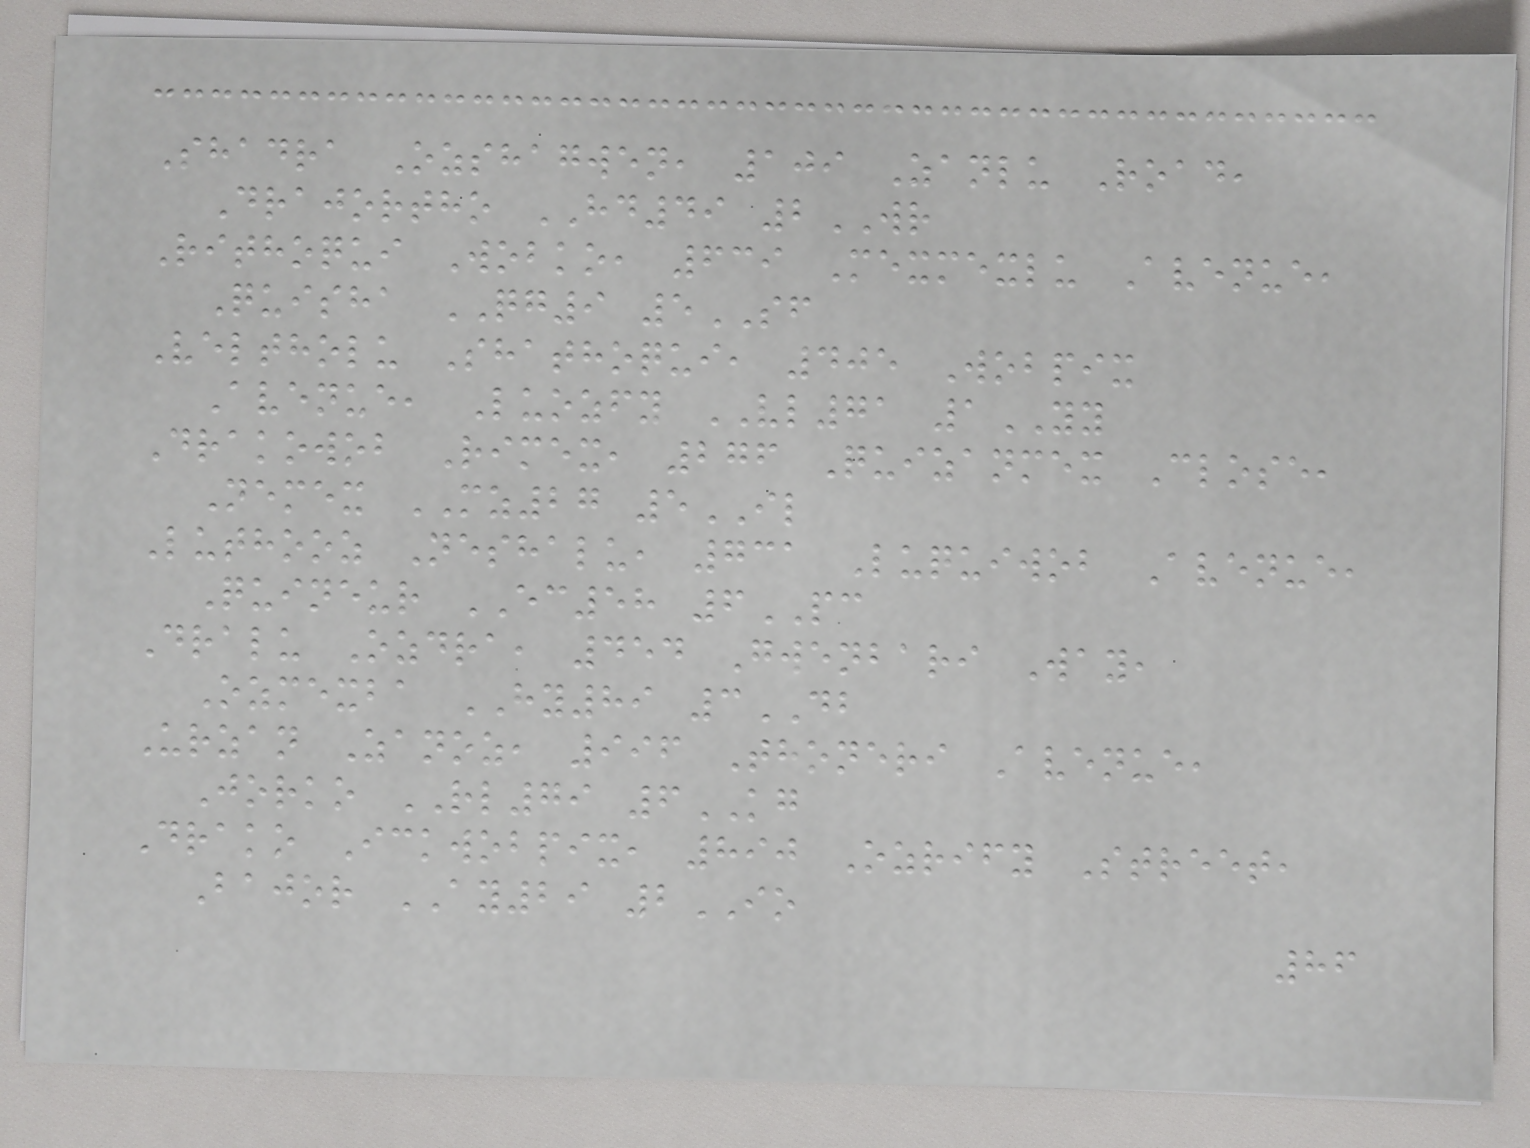Shadra Ozshagwen, 109 Zanlu Road,
Drajortho HD49 2WR
Rithoqui Wobko, 639 Mexmexlu Avenue,
Quisha QG9 5SF
Veltholu Shathoqui, 405 Wobpix
Avenue, Luozfy VL71 1YY
Drakowob Rimex, 276 Quizanmex Close,
Nemex MZ27 5IL
Luthooz Neshalu, 731 Luquiwob Avenue,
Quineur EC58 6PC
Dralu Ozdra, 454 Gwenbari Way,
Ozmexba HY89 3DB
Urzan Zanoz, 996 Thoneri Avenue,
Jorko RL79 6KG
Drako Ickwobpix, 890 Ozrify Street,
Bajor AY29 2IO
86
